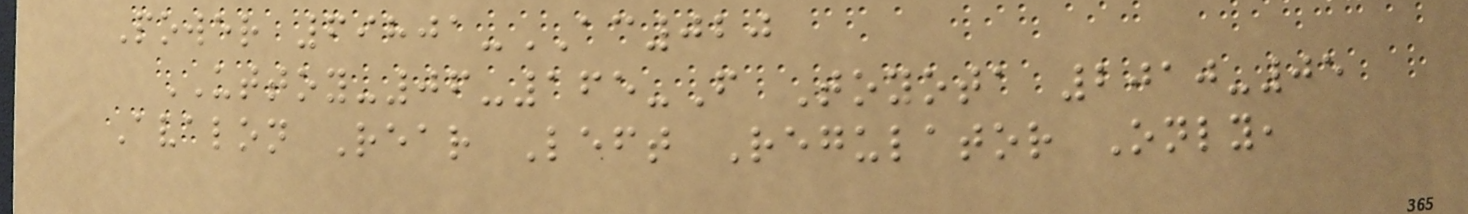Power 69801-AC020
UTTOY-06-165-F Toyota 2010-05
Avalon Rear Left Regulator Only,
